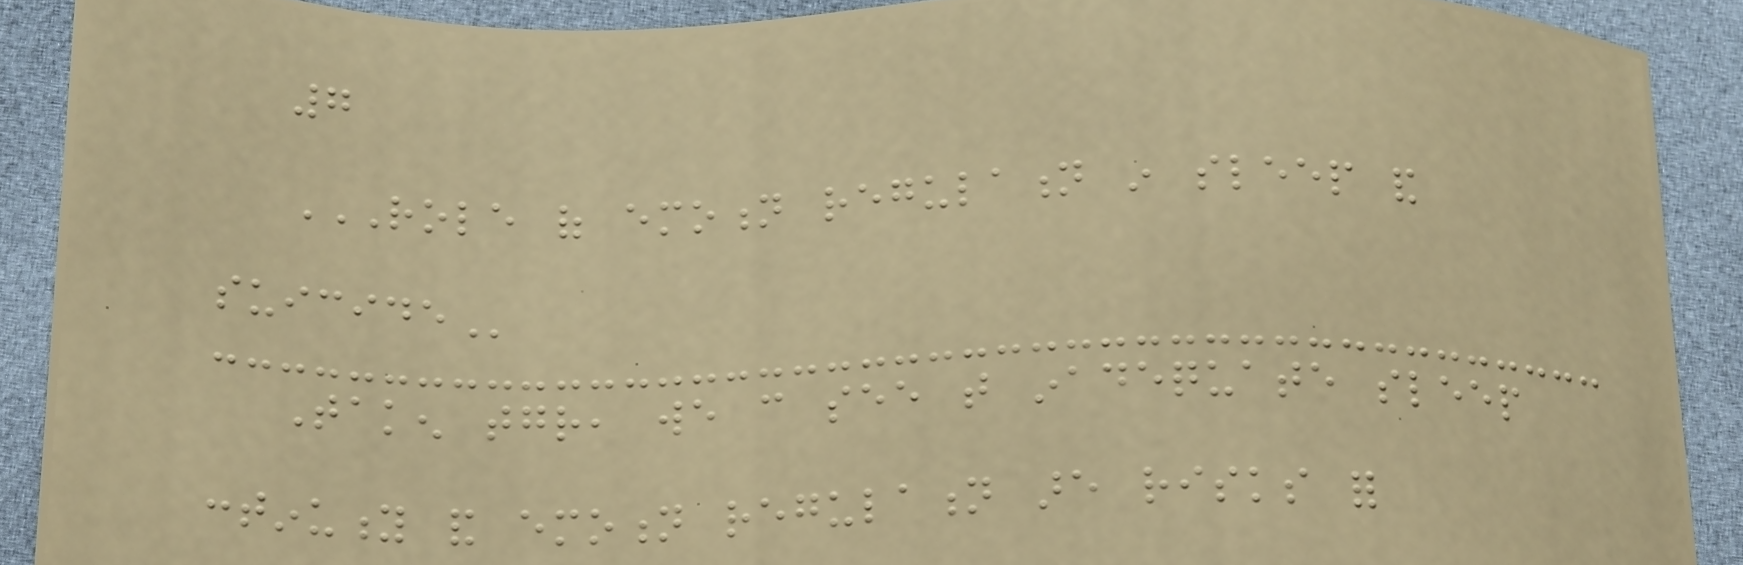7
ROLE OF EMOTION REGULATION IN SLEEP AND
SUICIDE
Taken together, we can see that inadequate sleep
continuity and emotion regulation are risks for
